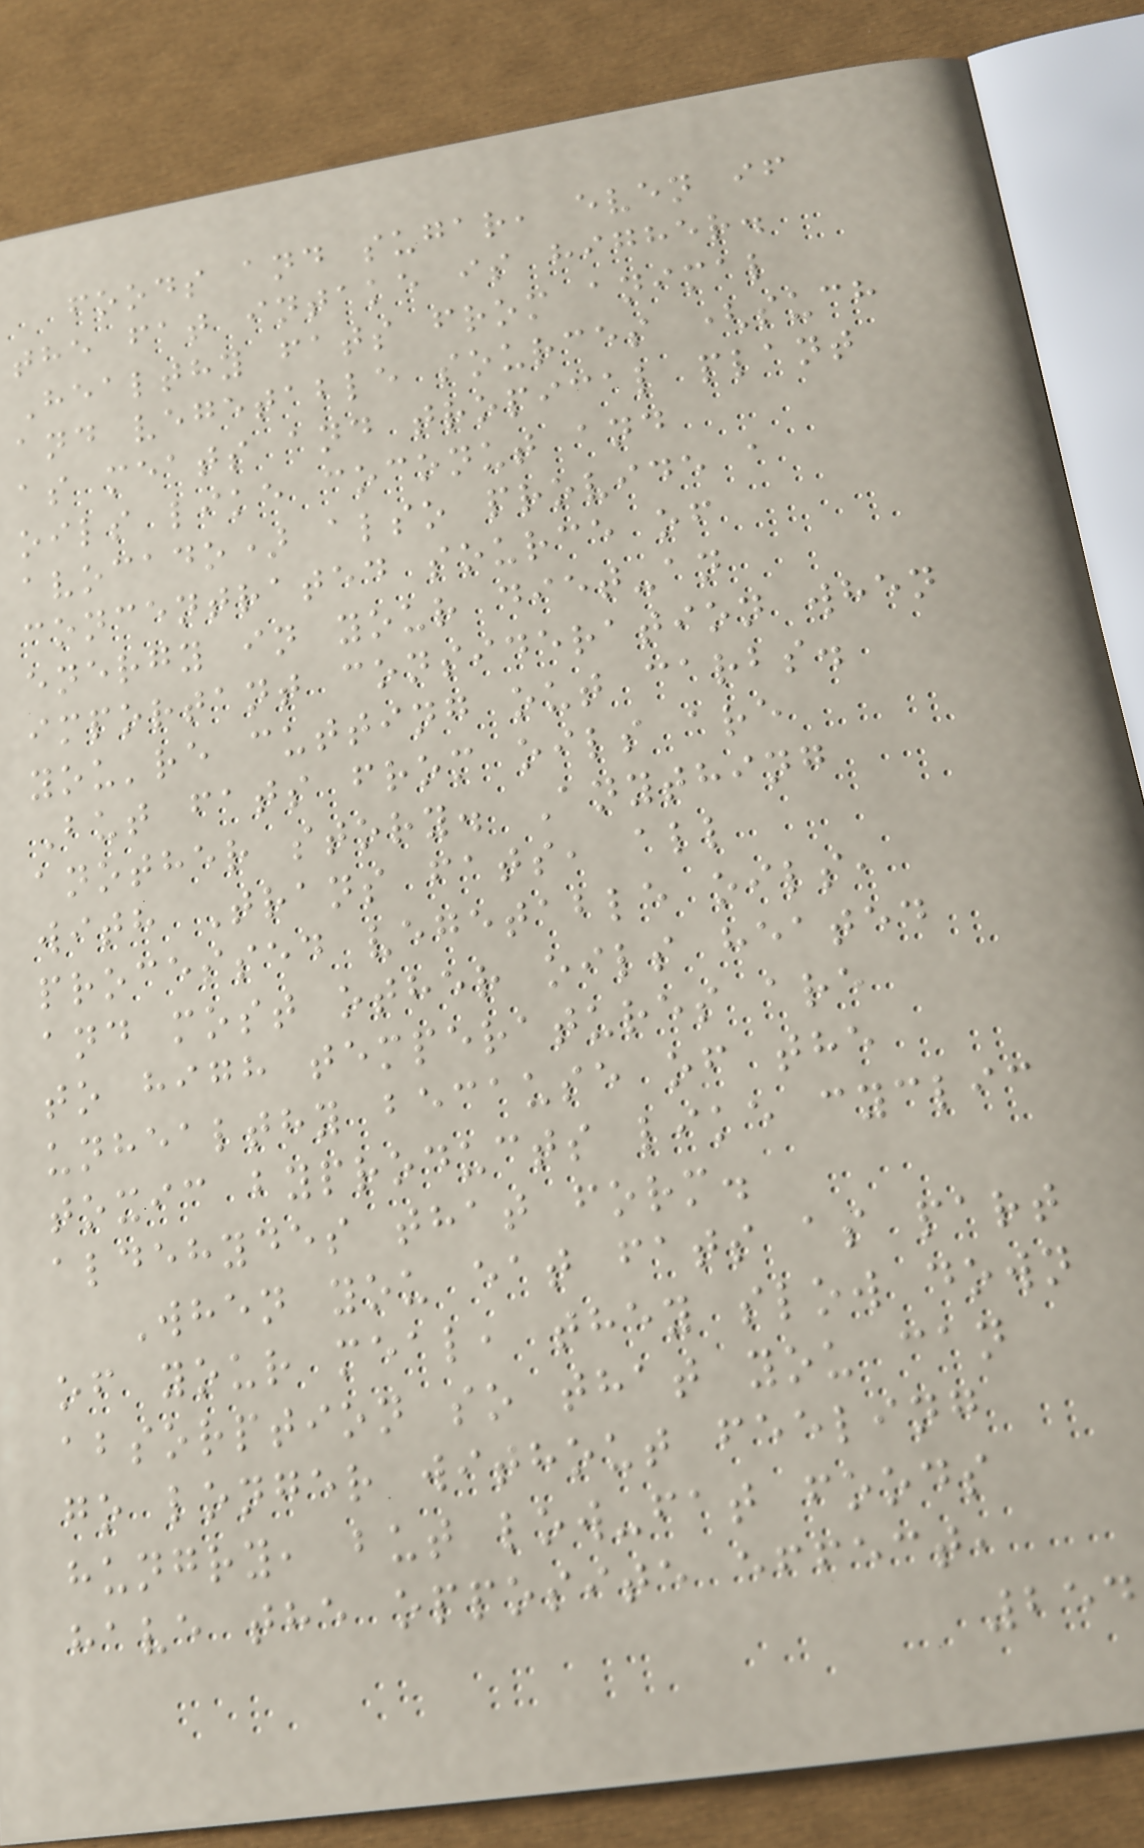foods and sugar, even if
the fat intake is higher.
Healthy fats from animal
and vegetable sources (such
as meats and tropical plant
oils like coconut and
avocado) also provide a
concentrated source of
energy in your diet-an
important consideration when
you're cutting out carbs.
But fats from oils are
another story. Anything
with Trans fats, all
processed vegetable oils,
and most other oils heated
to high temperatures are
unhealthy because of the
toxic byproducts like cyclic
aldehydes that form.
When you eat fats as part
of your meal, they slow down
absorption so that you can
go longer without feeling
hungry, but low-fat foods
have the opposite effect,
254
